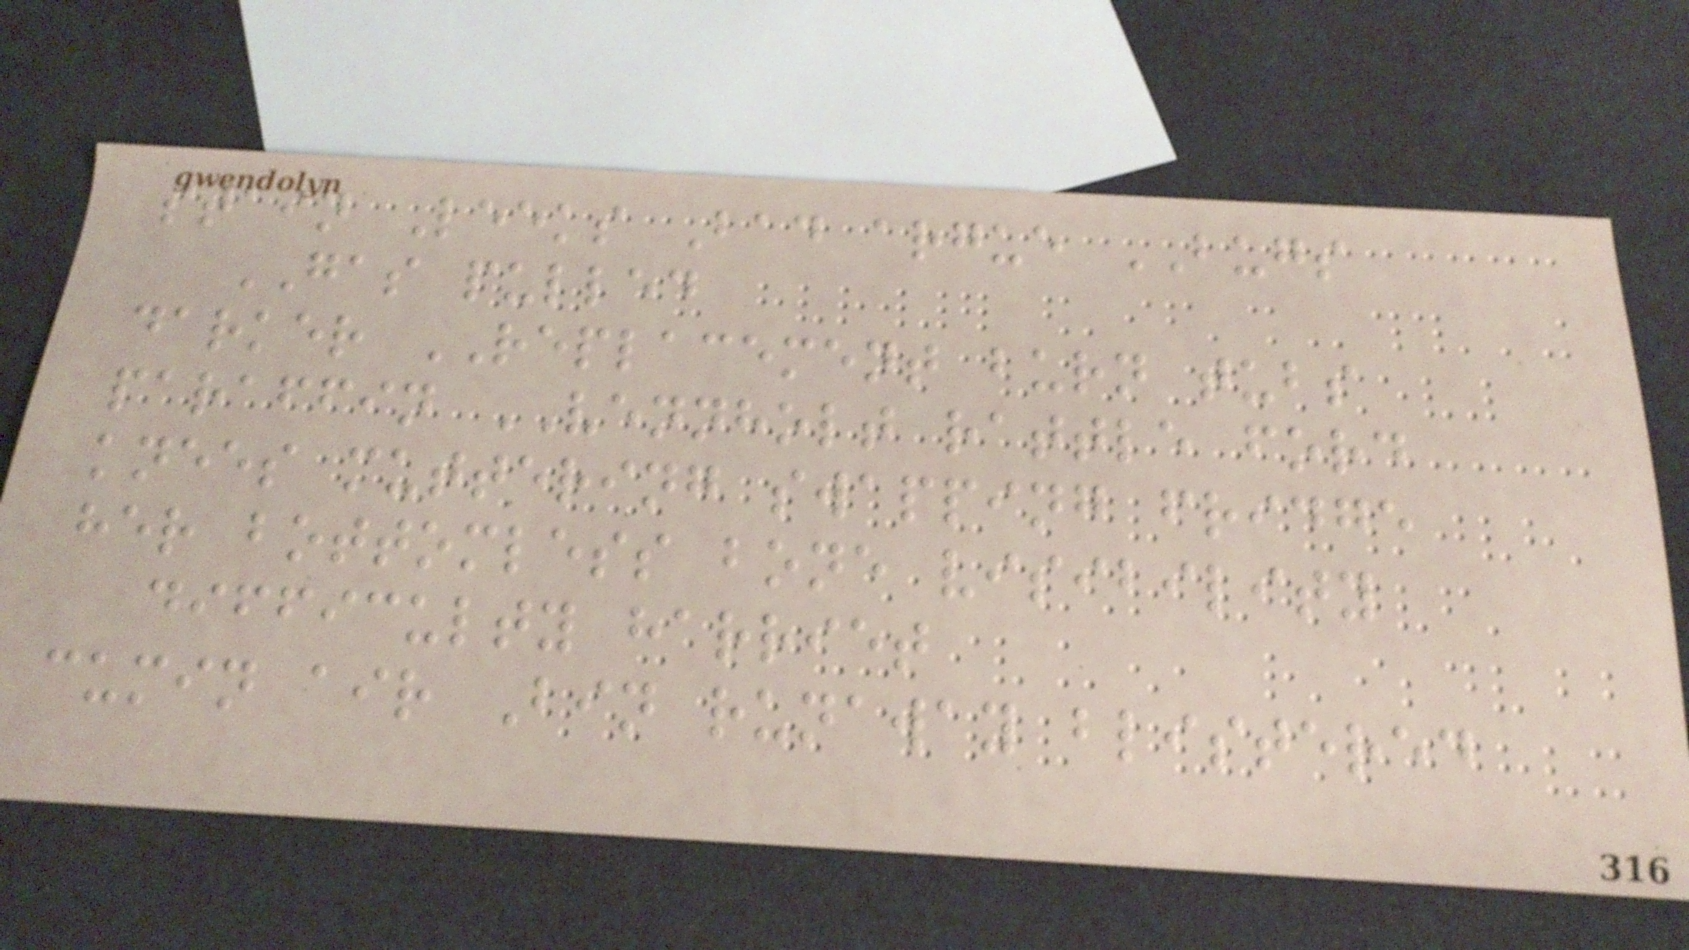stain Leeks Bad argue BUGS
GAS pulled
darker REPLACEMENT burn tubs
paraffin VENNHOLT rattle ford
knees muttering swapping fridge
her bottomless bone visibility
difficulty harriet
cumin air Bin runaway blistered
